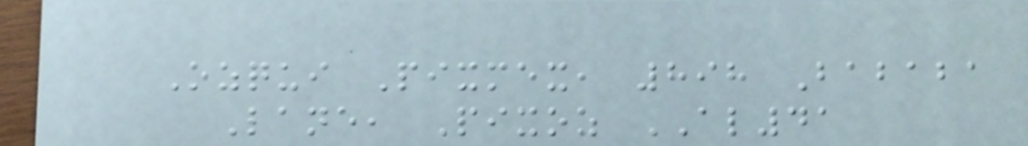Ozqui Pixmex, 898 Bababa
Lane, Pixoz AL41
